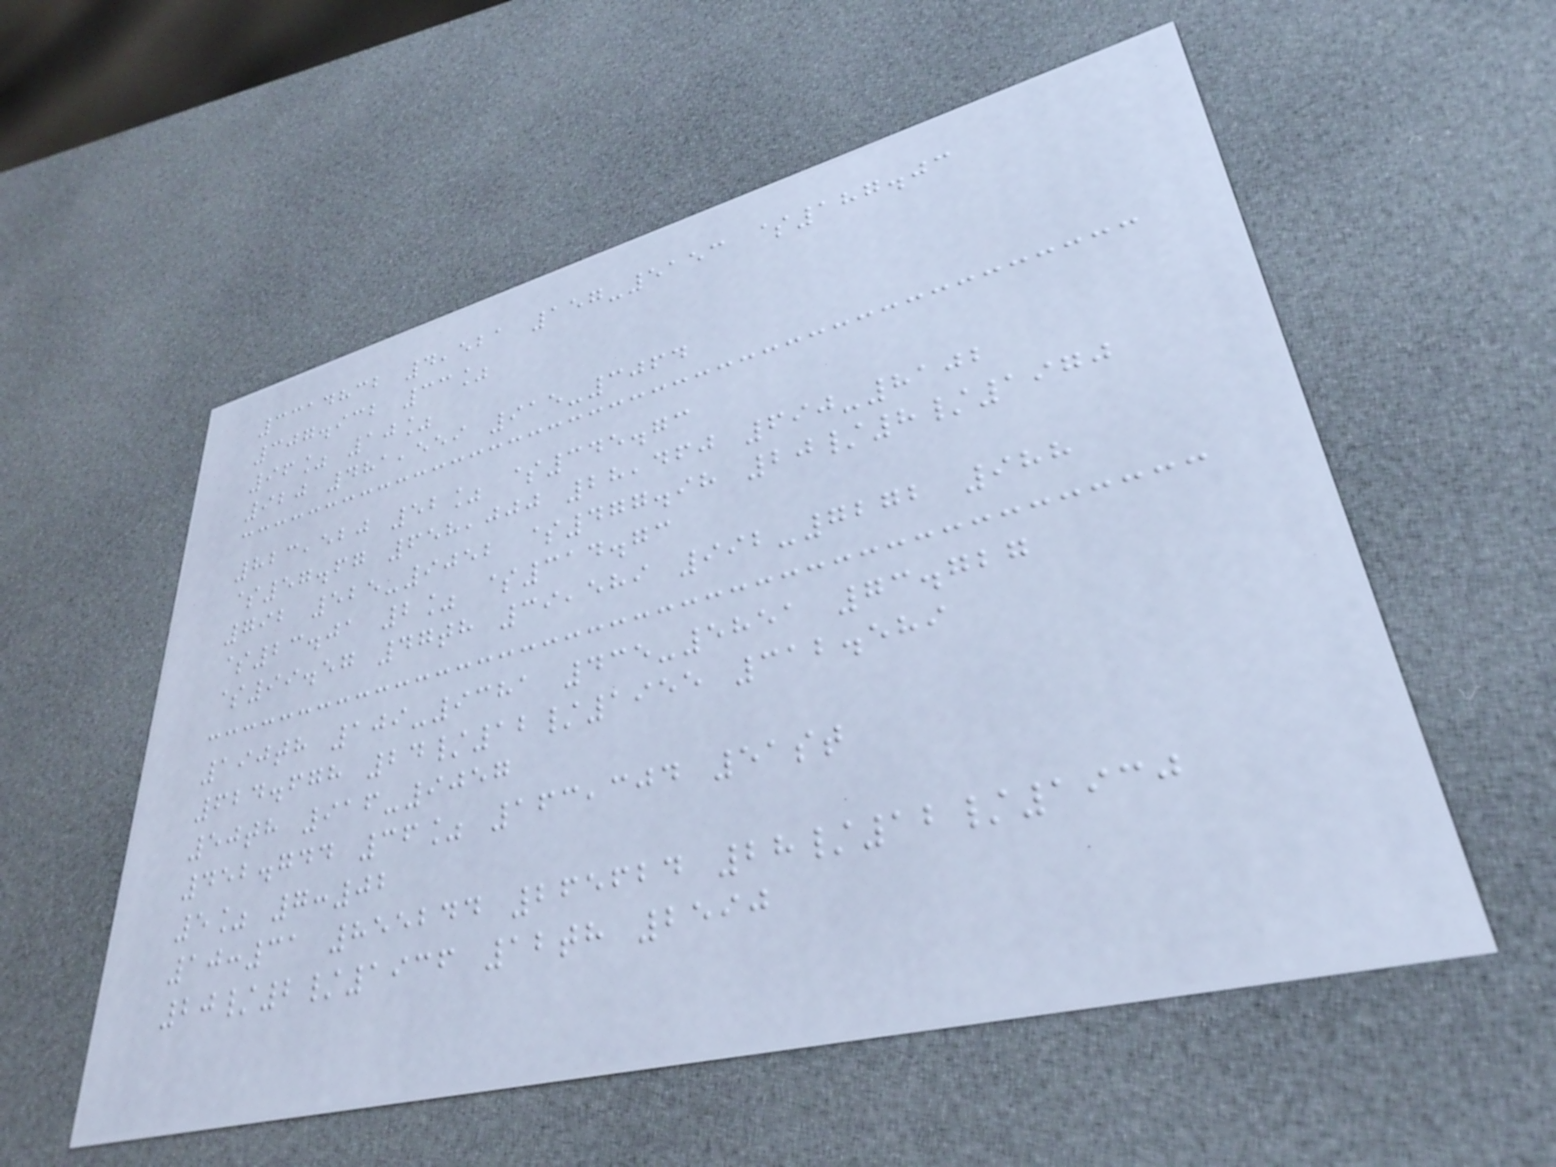3314832 4,521 157-5153 $187.03
307.932 33%
96% 10%
920 481,559 915-3064
823,520 52% $345.73
$57.67 658,000 28,460 690-8102
792 525-9052 $477.98 20/8/1970
$23.01 2% $314.73
$99.57 47th 39,589 992-7272 988
190th 109-9381 435-5851 73.727
624.678 24/12/1955 312.589
50th 916-9057
452.744 36% 163,304 51st
5% 7:02
10:31 855244 265624 28/12/1930
20/2/1936 12th 2590
